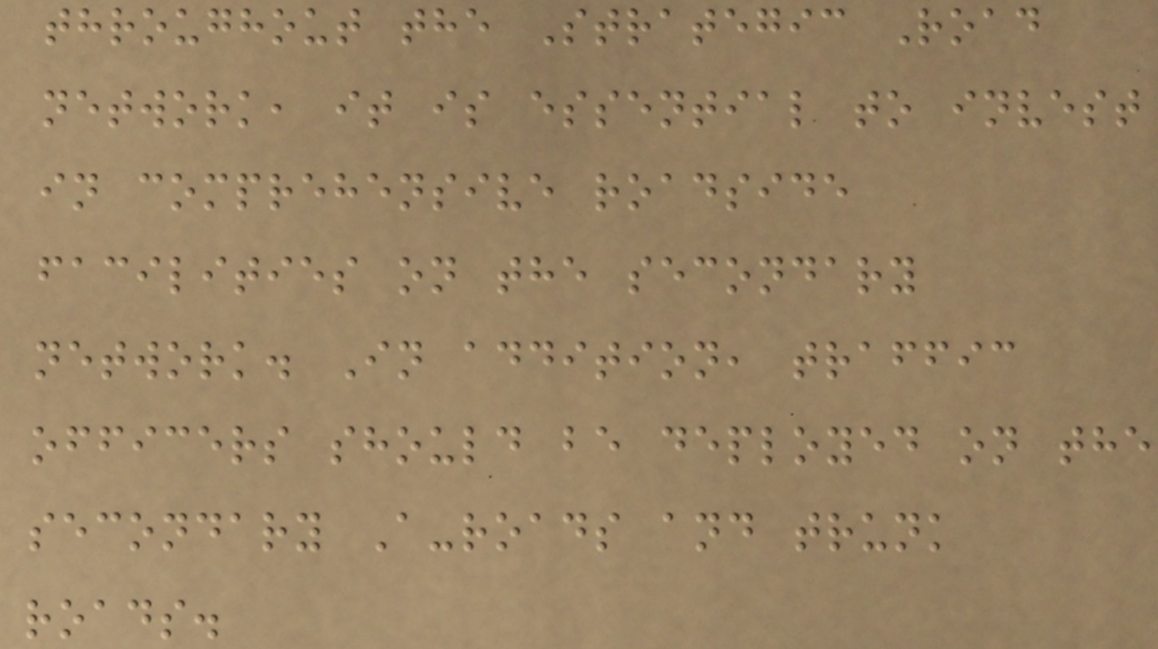throughout the Strategic Road
network, it is essential to invest
in comprehensive roadside
facilities on the secondary
network. In addition, traffic
officers should be deployed on the
secondary A-roads and trunk
roads.
